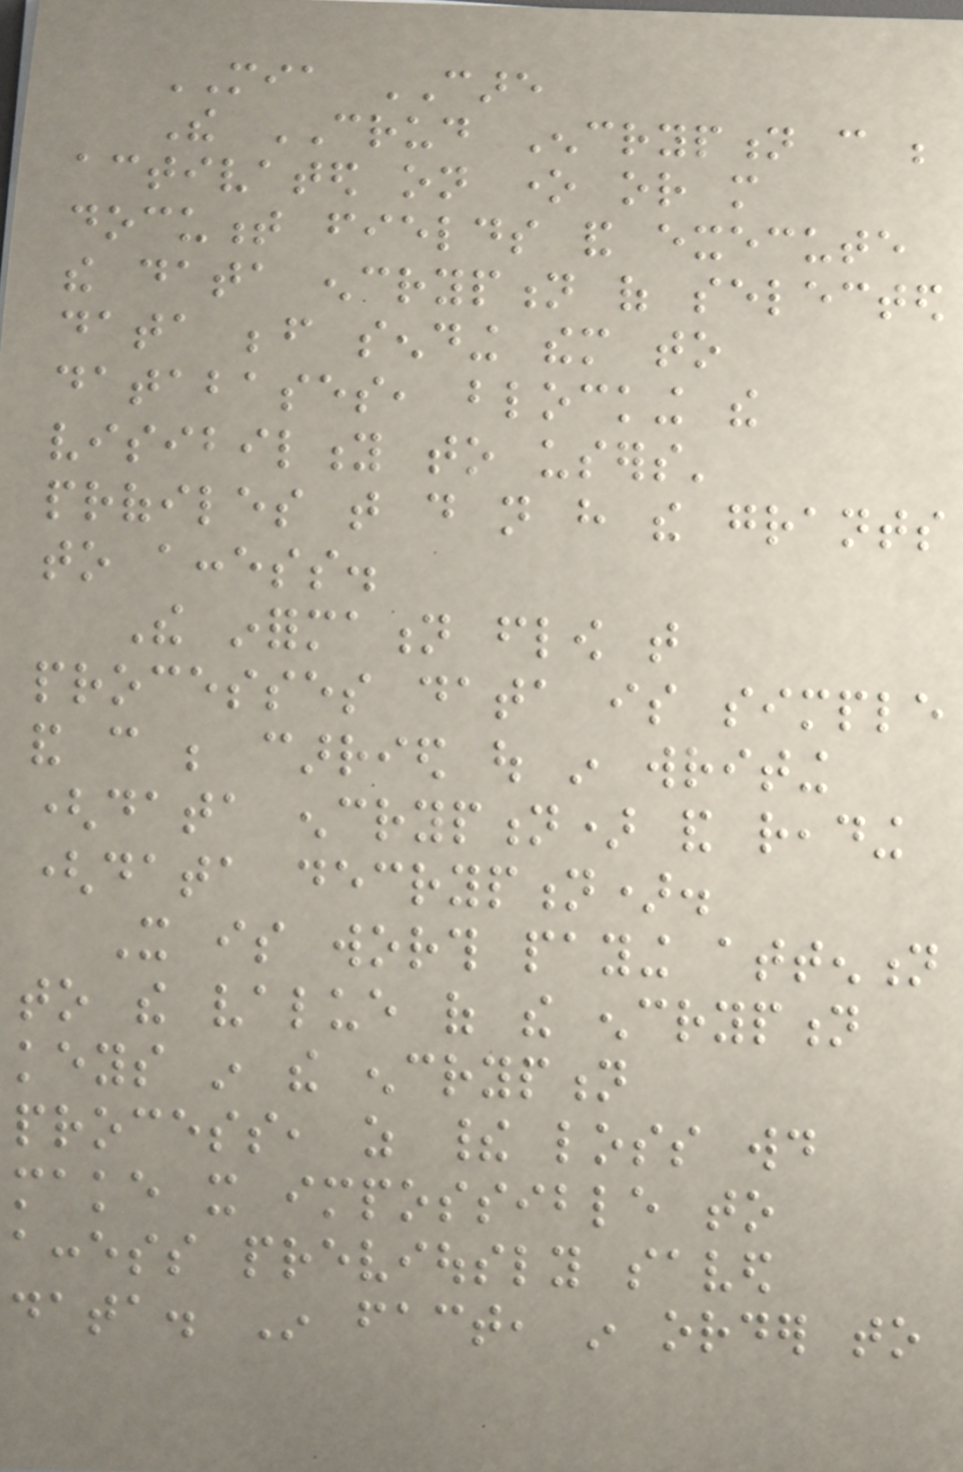MIA CARE
The CRUD Encryption can be
activated on one or more
document fields and execute
the data encryption of selected
data before sending them to
databases, blocking the
visibility to users'
profiles that do not have the grants
to access.
The information flow that
processes data is simple
and can be carried out in writing
(data encryption) and reading
(data decryption).
It is worth paying attention
to the value of the encryption
keys in the encryption
process, as their loss would
make it impossible to
access previously saved
data. In fact, in order to
